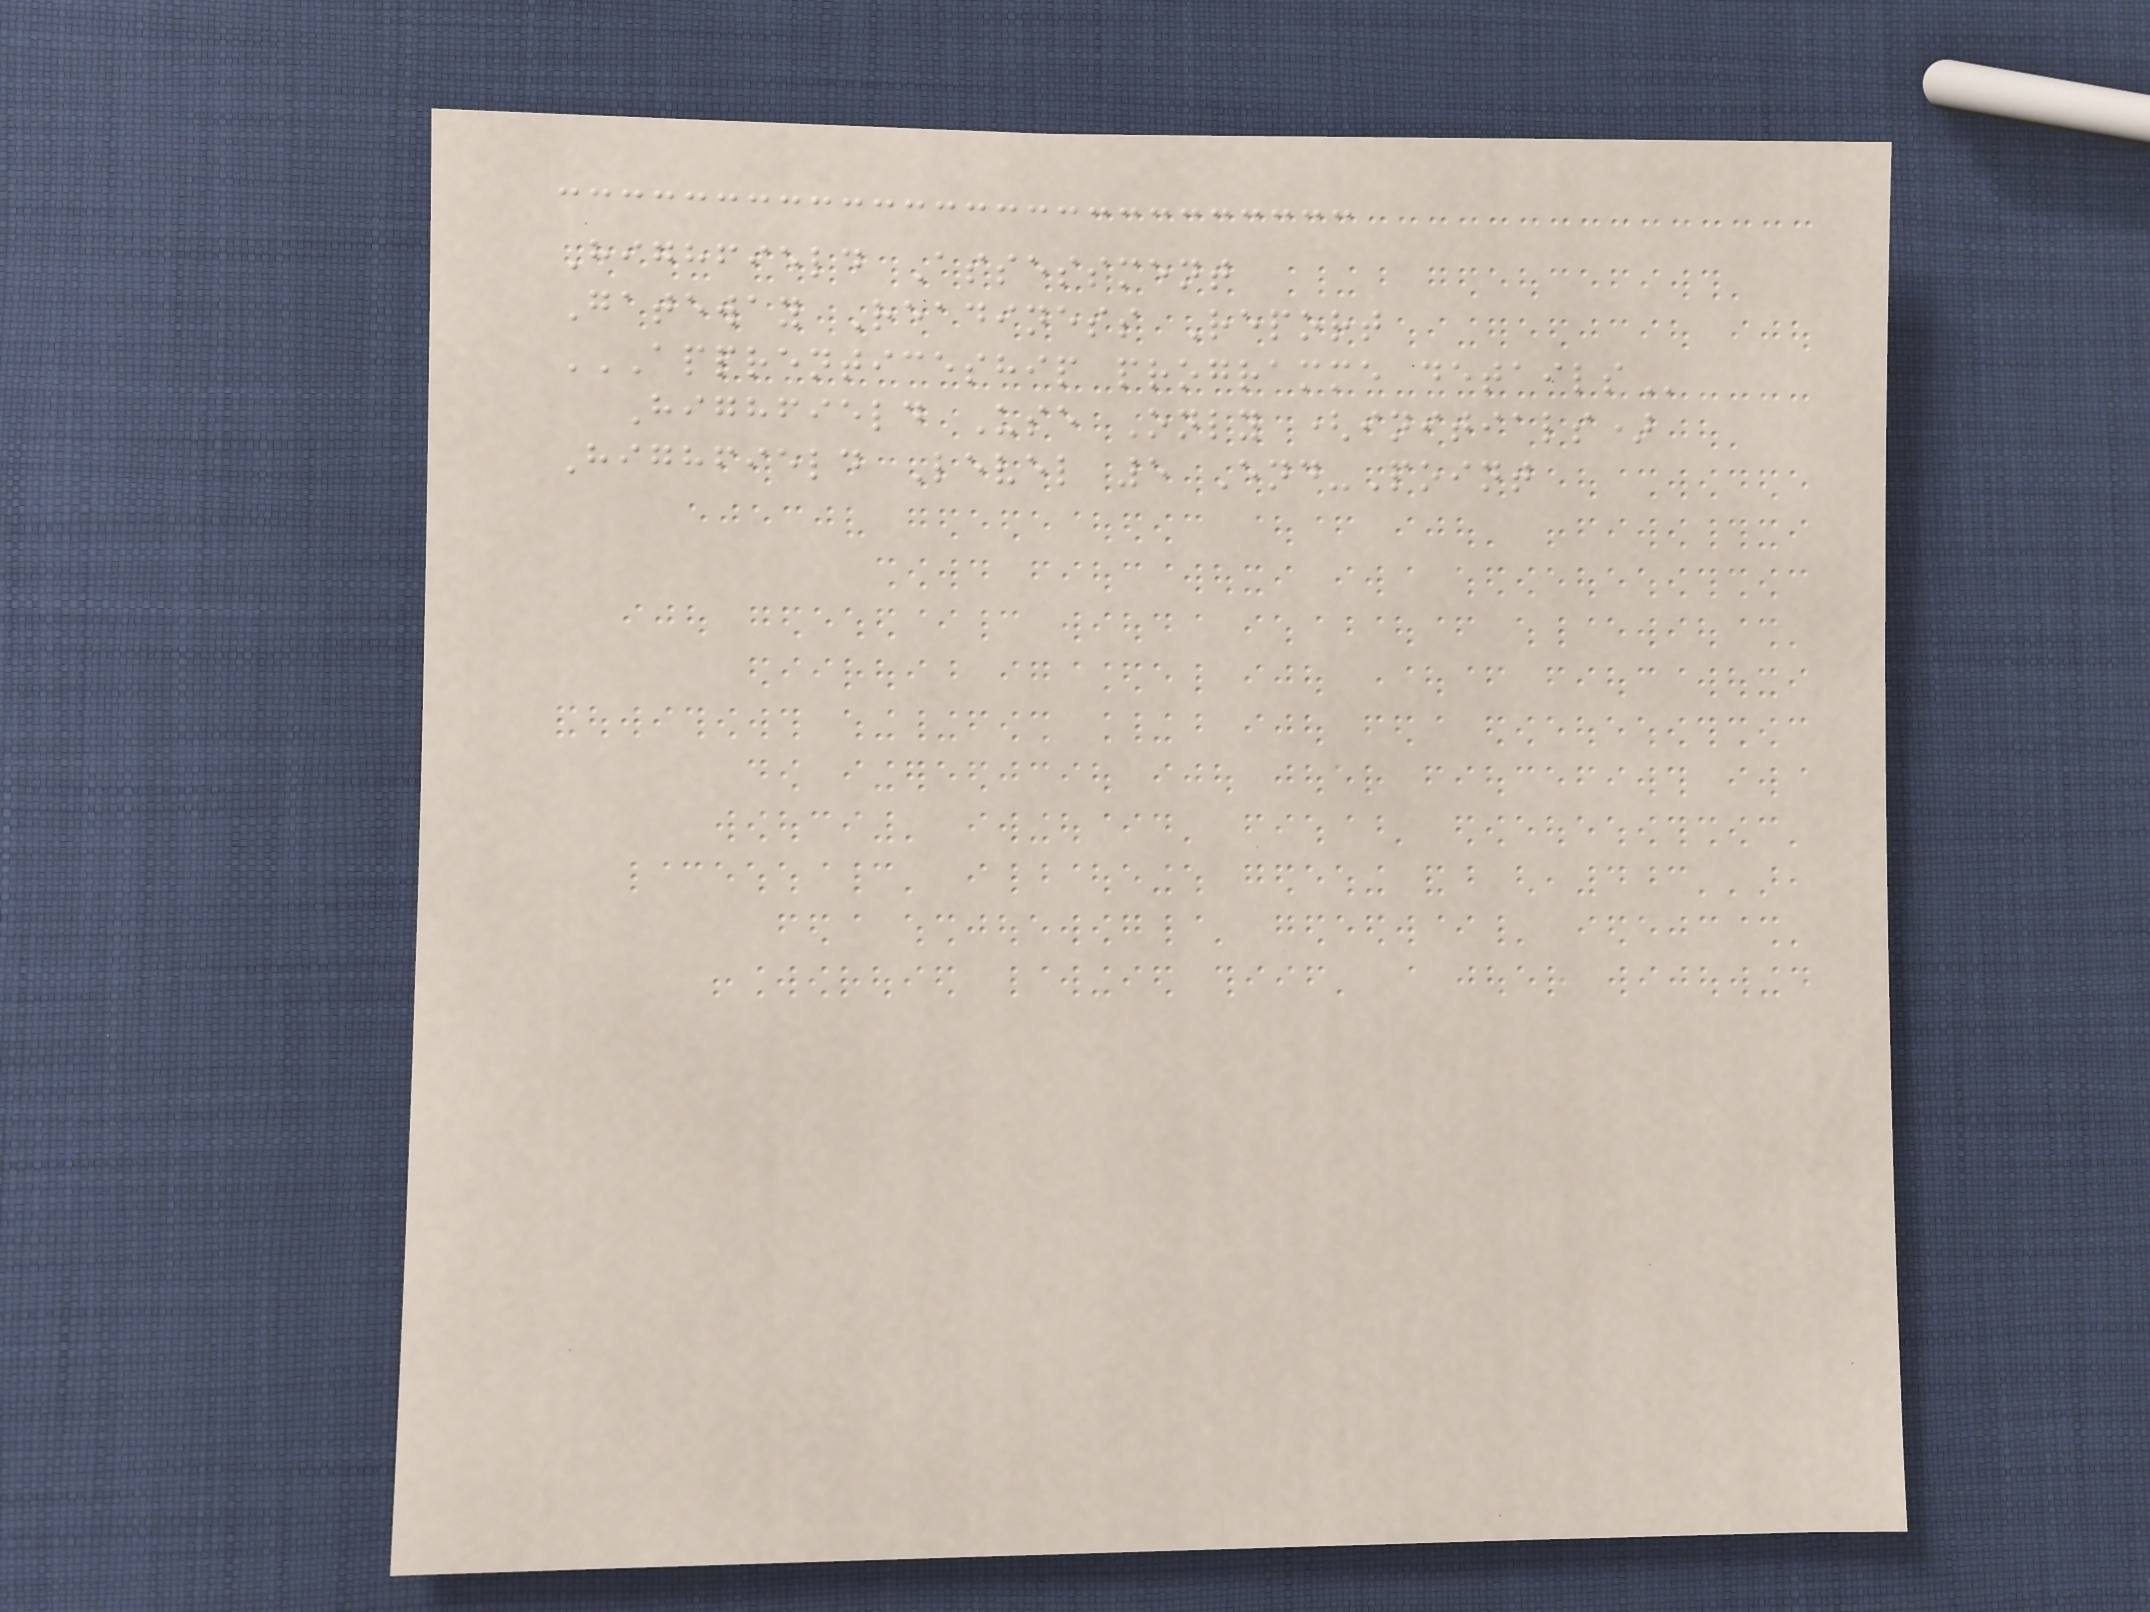Highfield Assessment
Gateway Readiness Report
APPRENTICESHIP PROGRAMME DETAILS
Highfield Use Only (initials)
Highfield Level 5 End-Point
